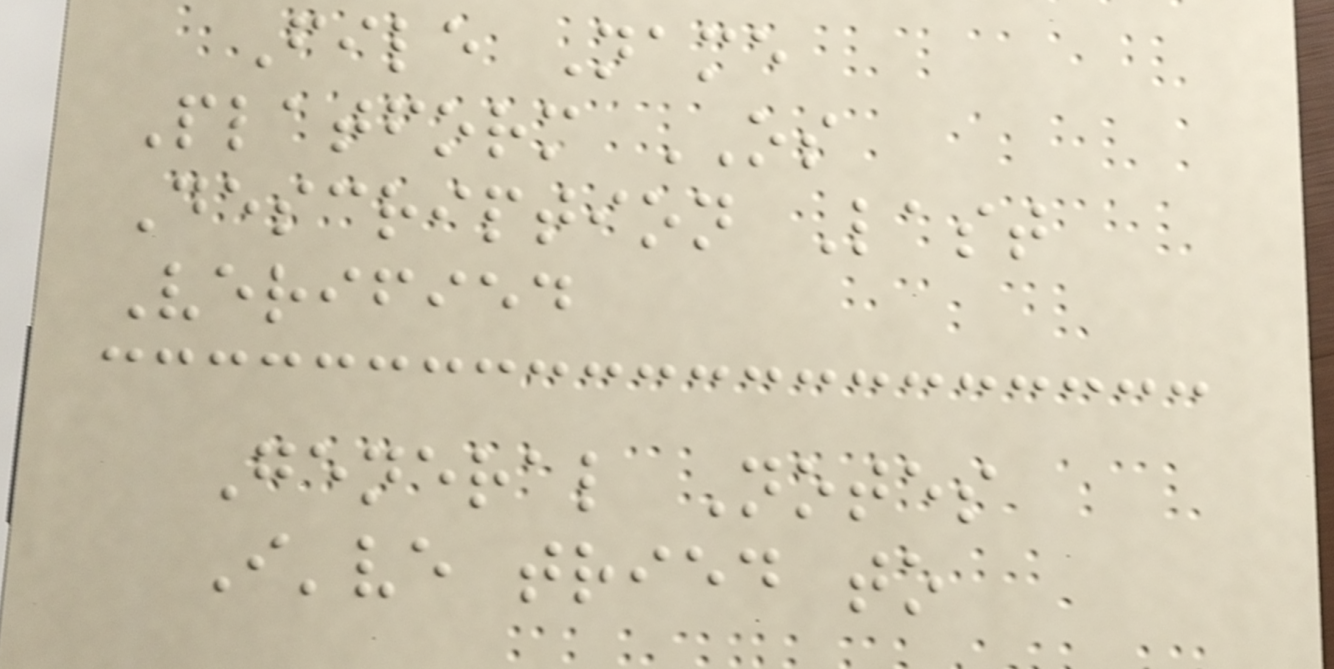File Name
Platform OS
Description Last
Verified
General Notes
I've tried to
